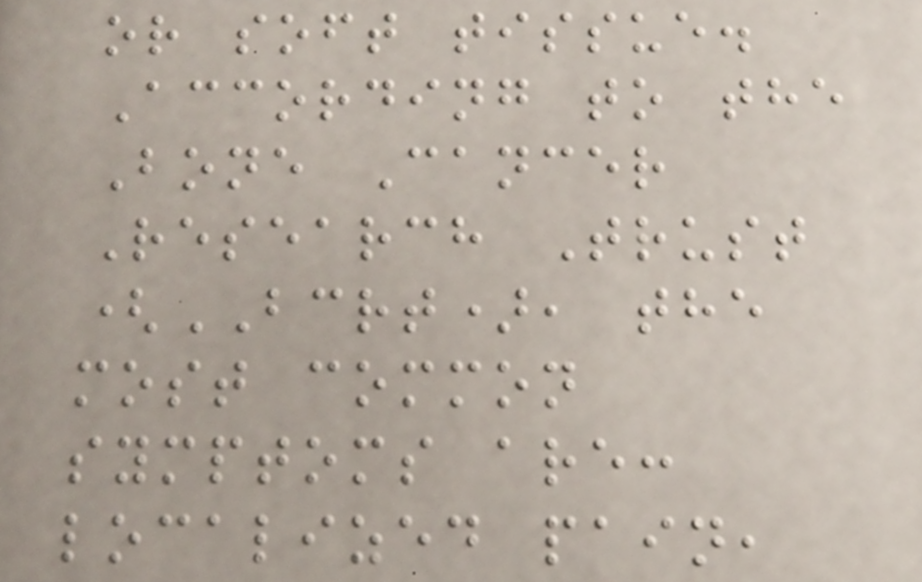or soft tissue.
According to the
Bone Cancer
Research Trust
(BCRT), the
most common
symptoms are:
localized pain,
